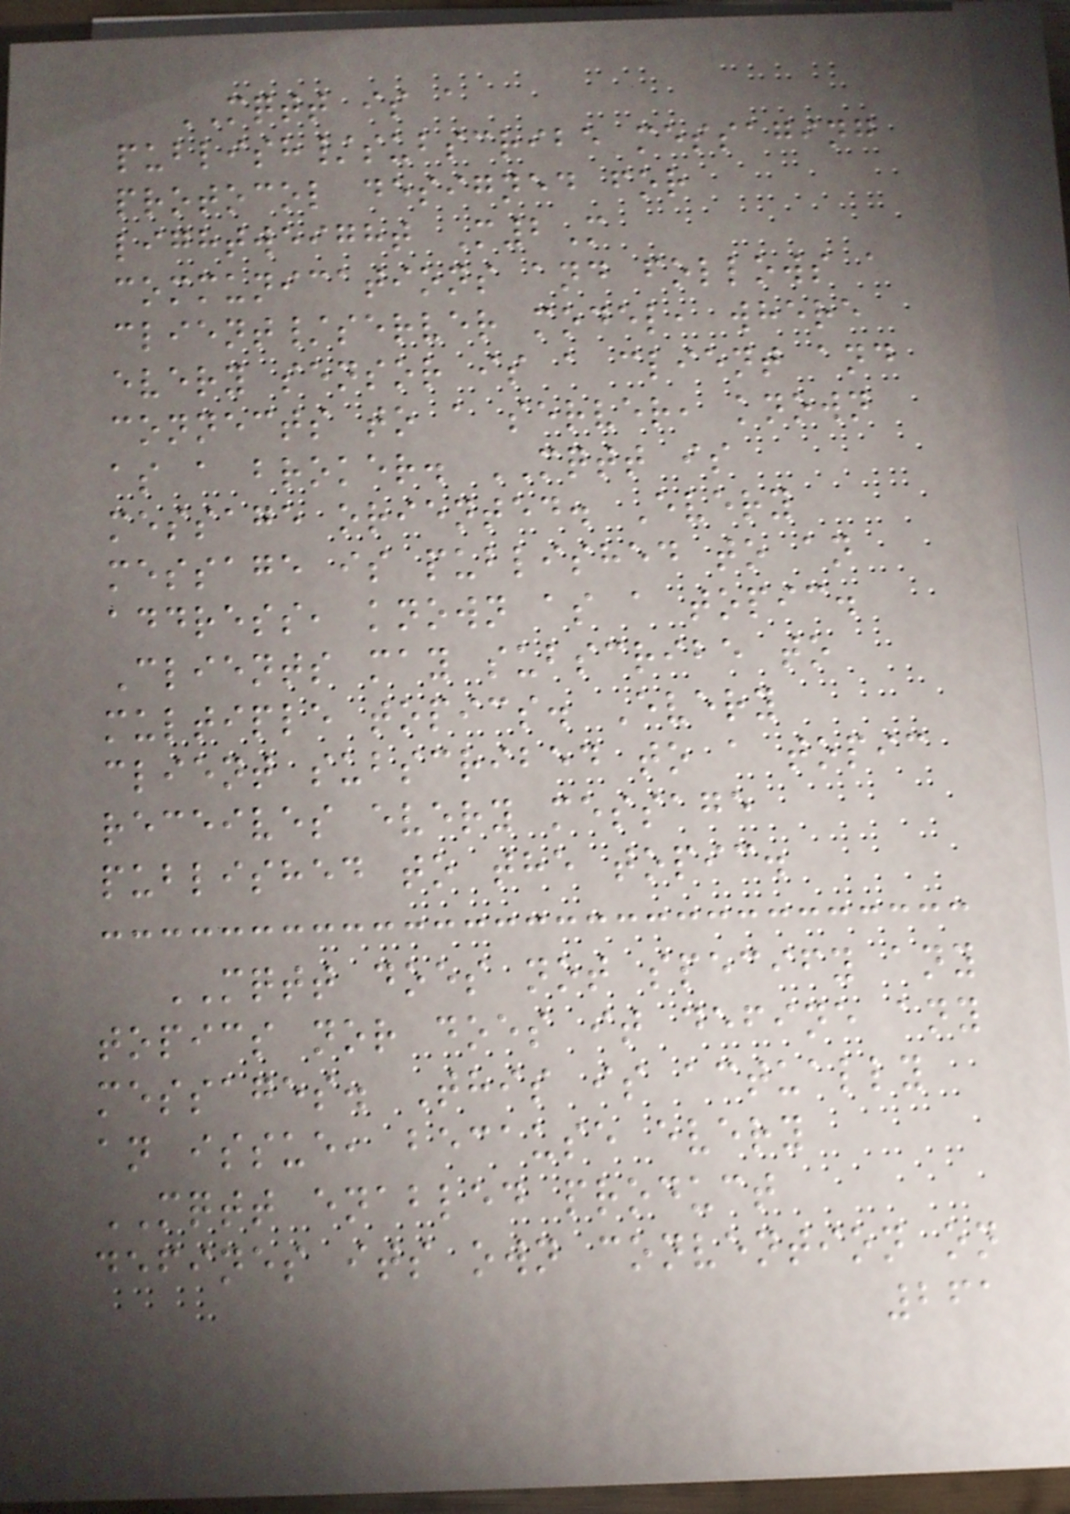MQTT is a
publish/subscribe messaging
protocol designed for
lightweight M2M
communications and follows a
client/server model, where
every sensor is a client and
connects to a server, known
as a broker. MQTT is
message oriented. Every
message is published to an
address, known as a topic.
Clients may subscribe to
multiple topics. Every
client subscribed to a topic
receives every message
published to the topic.
MQTT does not specify any
topics nor does it define any
messages. This is actually
an issue, because every
MQTT enabled product
defines its own convention on
261
